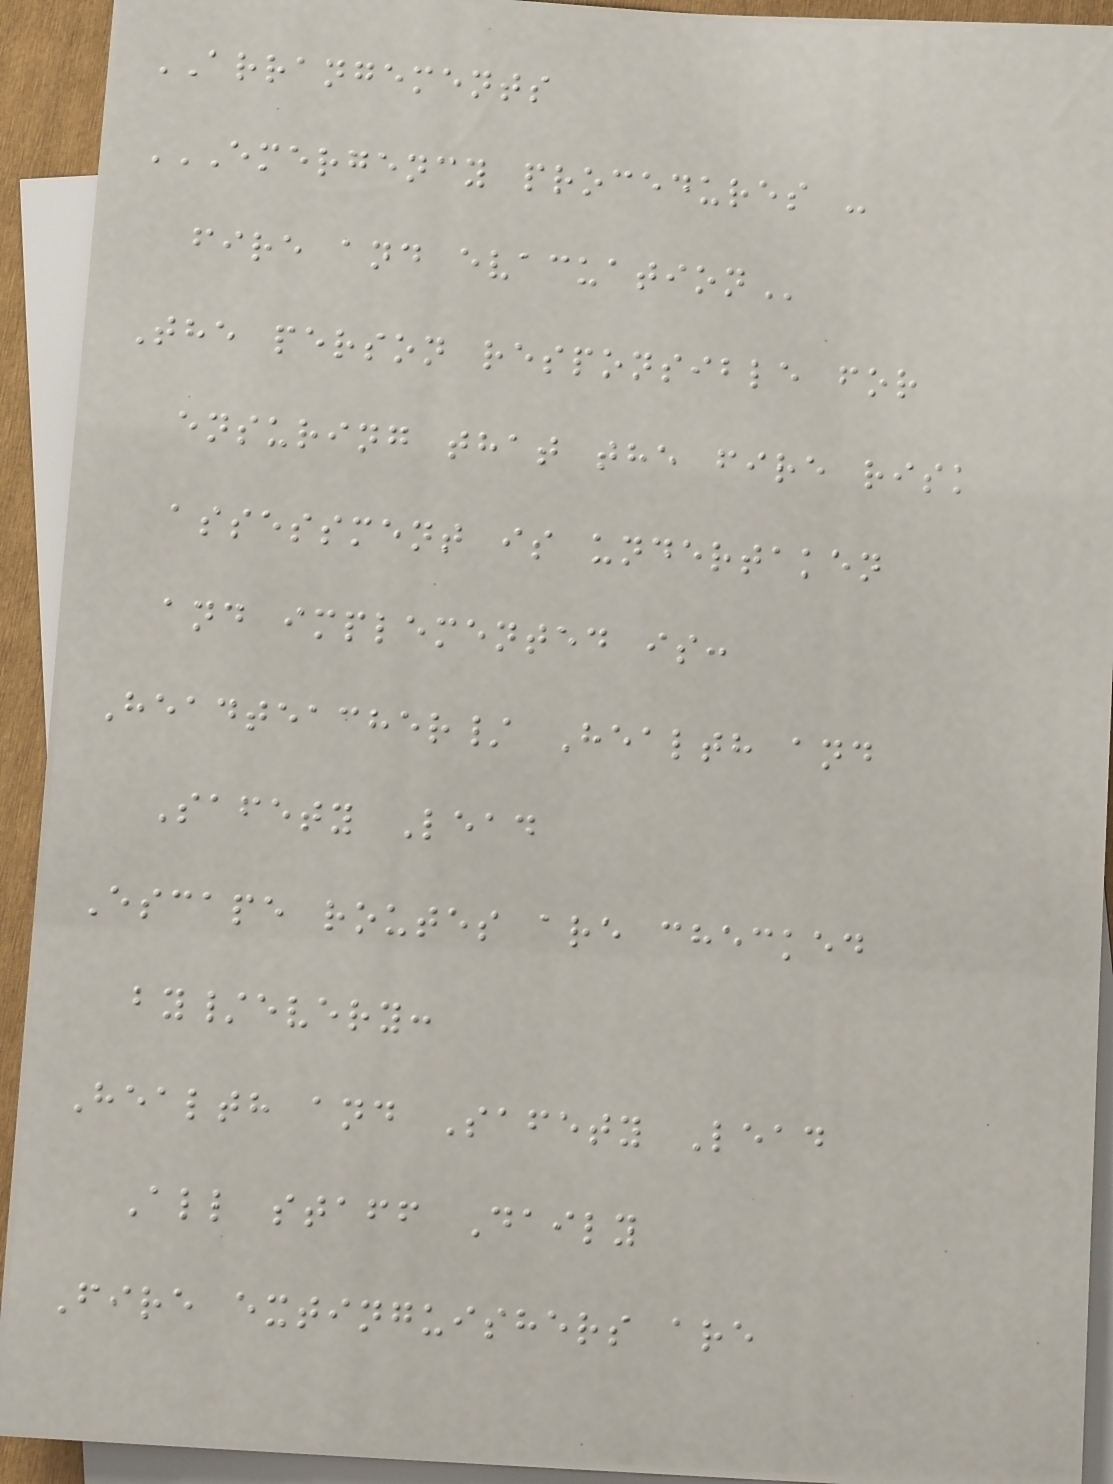ARRANGEMENTS
EMERGENCY PROCEDURES -
FIRE AND EVACUATION
The person responsible for
ensuring that the fire risk
assessment is undertaken
and implemented is:
Headteacher/ Health and
Safety Lead
Escape routes are checked
by/every:
Health and Safety Lead
All staff Daily
Fire extinguishers are
